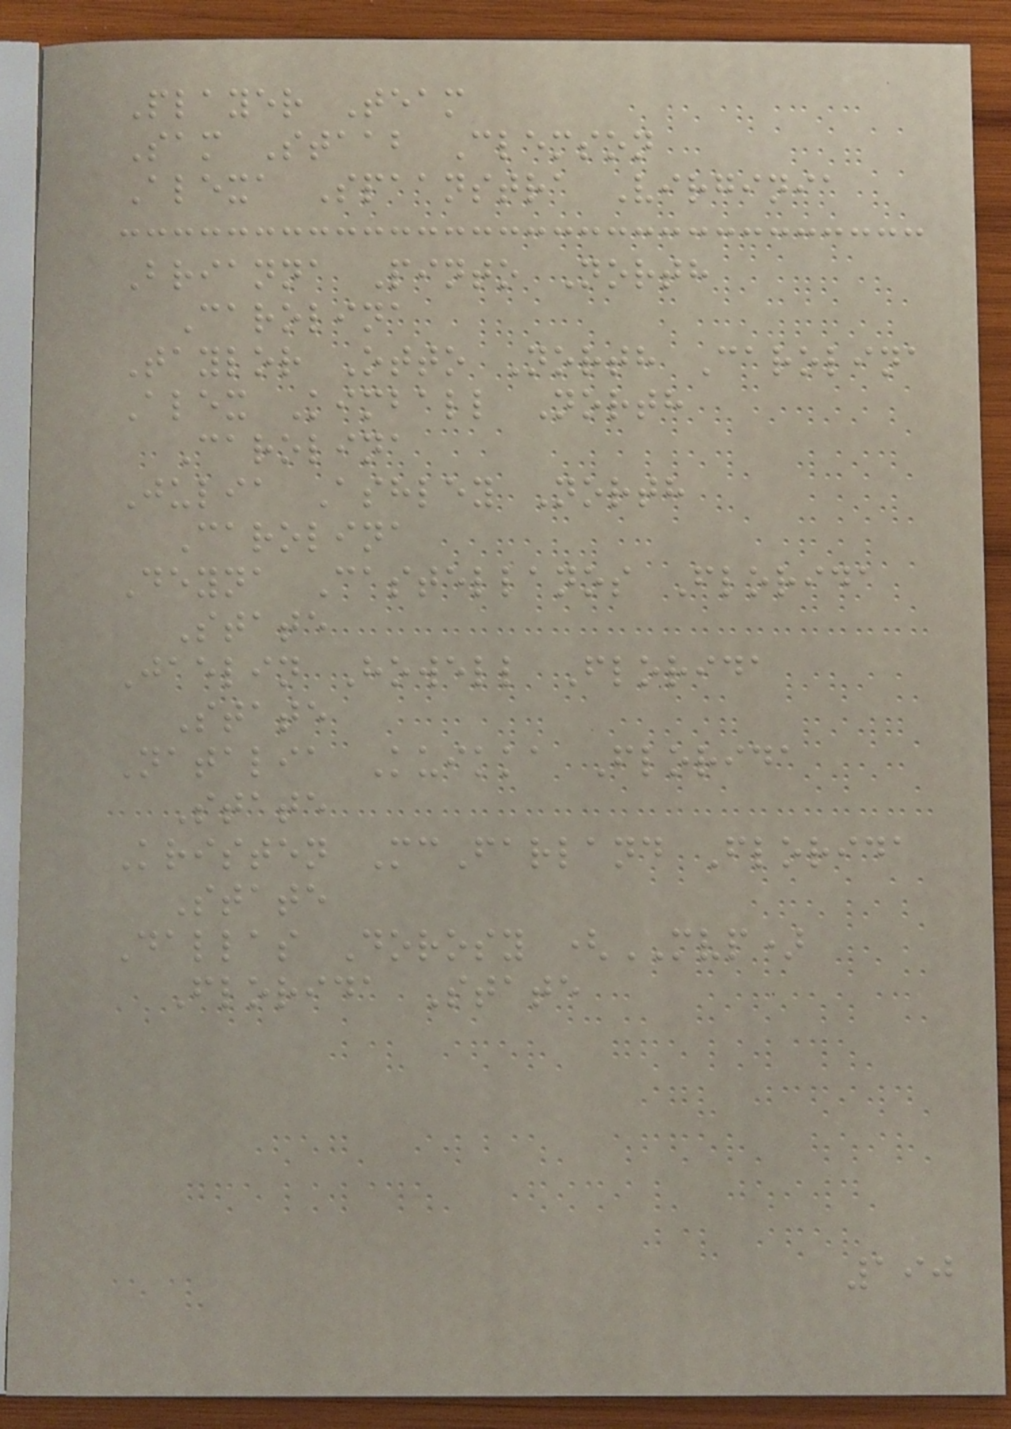Player Team
Sam Staab Clemson
Alexa Spaanstra Virginia
Brianna Pinto North
Carolina
Taylor Otto North Carolina
Alex Kimball North
Carolina
Julia Ashley North
Carolina
Deyna Castellanos Florida
State
Jaelin Howell Florida
State
Natalia Kuikka Florida
State
Kristen McFarland Florida
State
Dallas Dorosy (MVP)
Florida State
190
